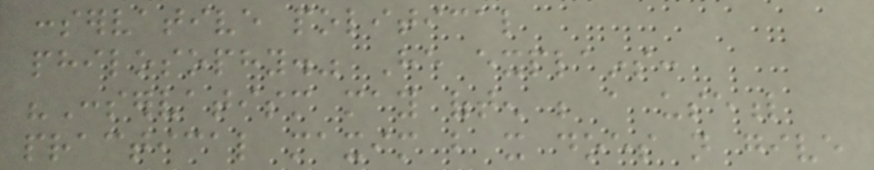conservative political
philosophy." He explains:
"Conservatism may often be a useful
practical maxim but it does not give
